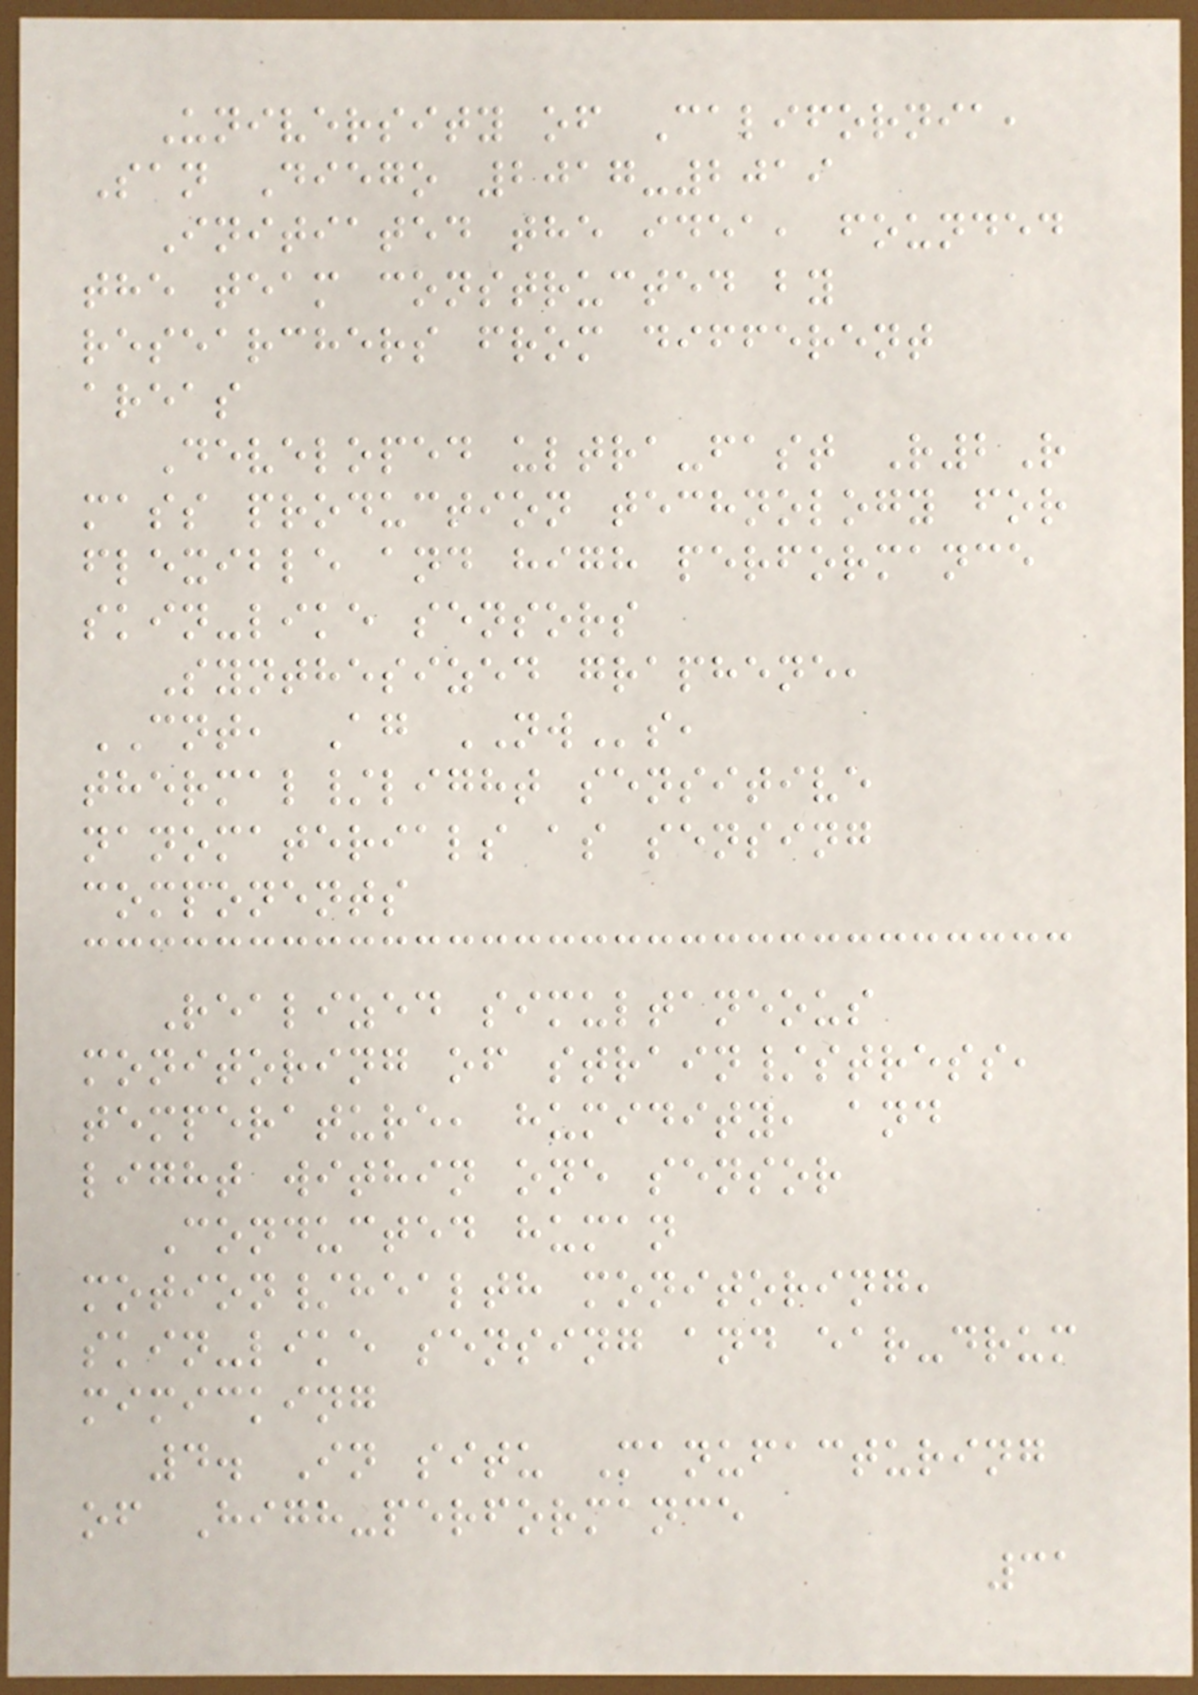University of California,
San Diego 2017-2019
Initiated the idea, founded
the team constructed by
researchers from different
areas
Developed ultra-fast R2R
mass production technology for
flexible and high performance
skin-like sensors
Synthesized graphene,
CNT, Ag NWs,
thermal/light sensitive
nanomaterials as sensing
components
Realized simultaneous
monitoring of strain/stress,
temperature, humidity, and
light within one sensor
Conducted human
motion/health monitoring,
skin-like sensing and ear-drum
mimicking
4. In situ Manufacturing
of High-performance
31
